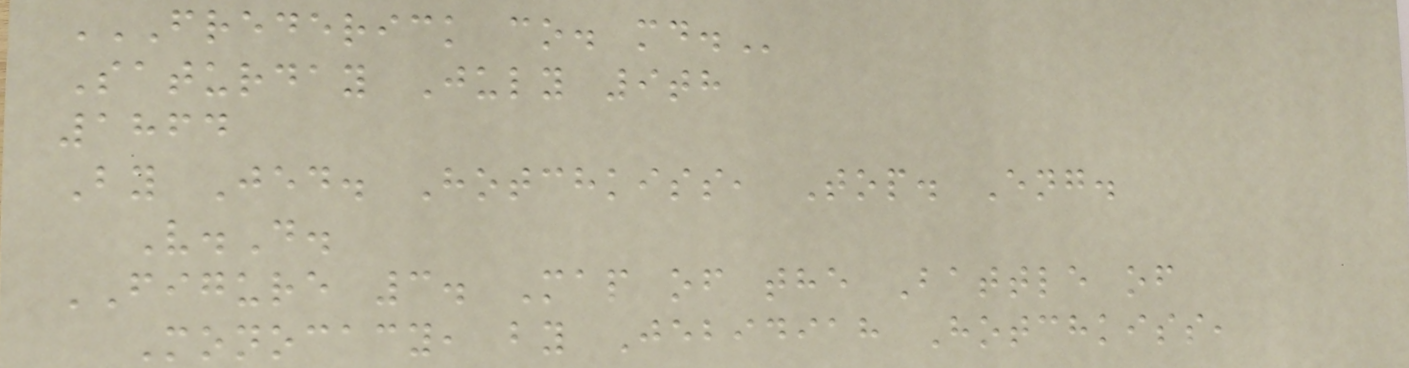FREDERICK CO. MD.
Saturday July 9th
1864
By Jed. Hotchkiss, Top. Eng.
V.D.
FIGURE 3. Map of the Battle of
Monocacy, by Jebidiah Hotchkiss,
